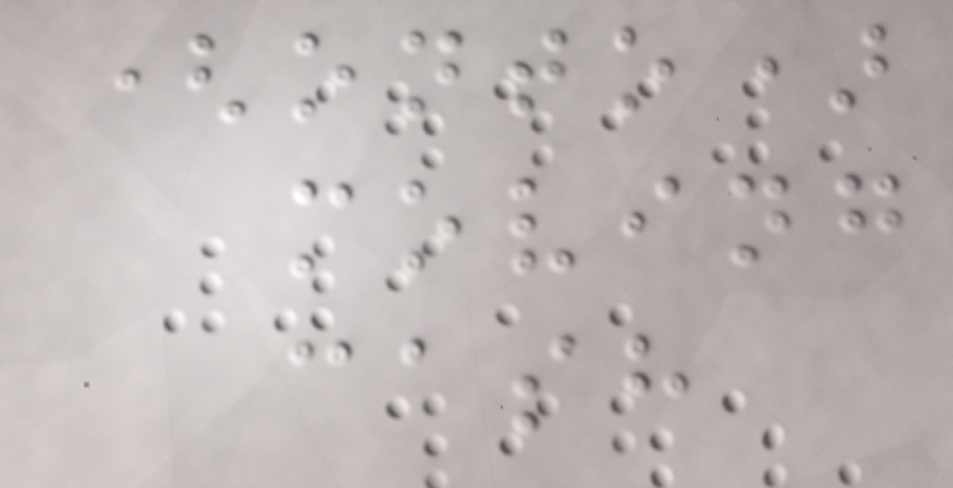(onto)
moving
cash
